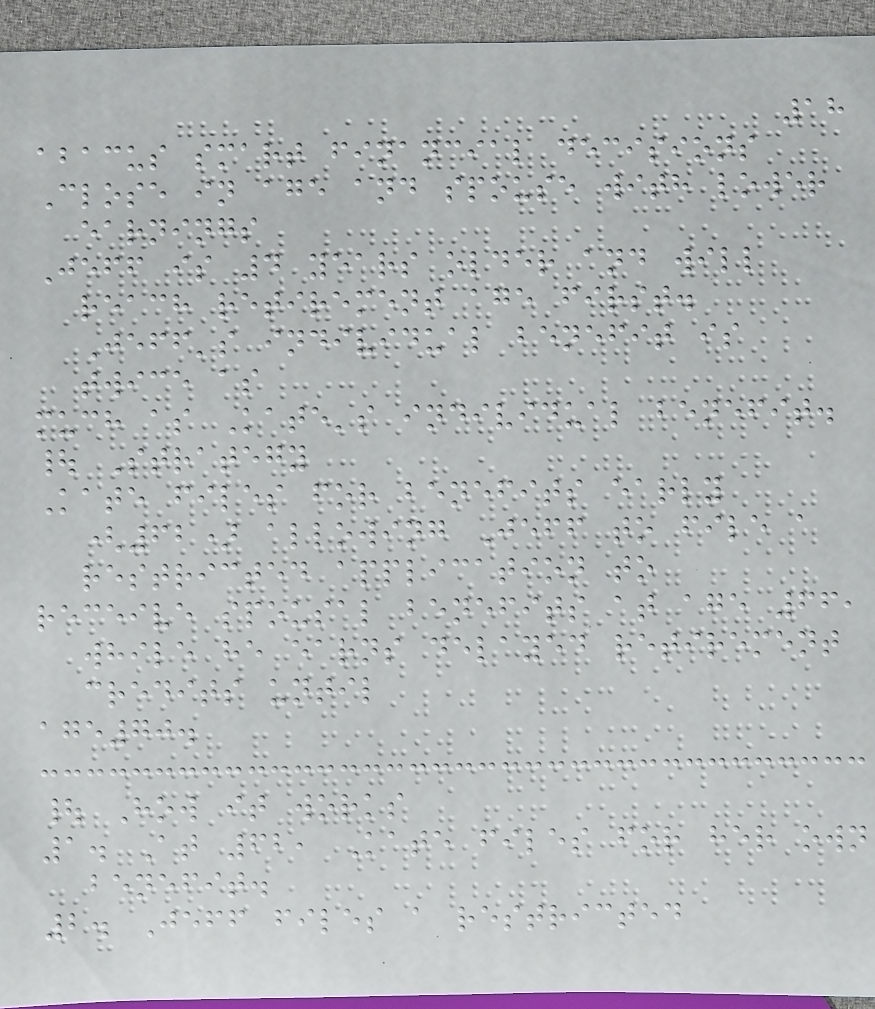18
abacus smart financial decisions
Close in age and spouse with lower
earnings
Jeff is 4 years older and will
reach retirement age first.
Jeff's individual benefit is
twice as
much as Kate's individual benefit.
| Strategy
Kate files for benefits early
(62) allowing Jeff to file a
restricted application to
receive spousal benefits at age 66,
while he earns delayed retirement
credits until
age70.
| How it works
1. At 62, Kate files for her own
benefit.
2. Jeff files a restricted
